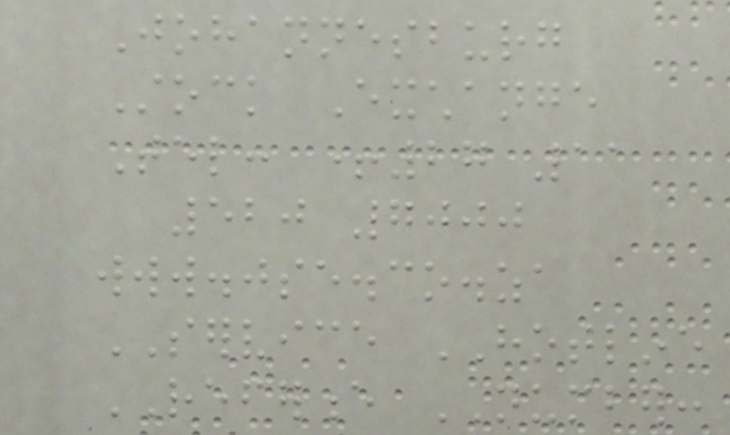Johannesburg
Stock Exchange
Tel: +27 11
520 7000
www.jse.co.za
SERVICE HOTLINE
REFERENCE NUMBER:
